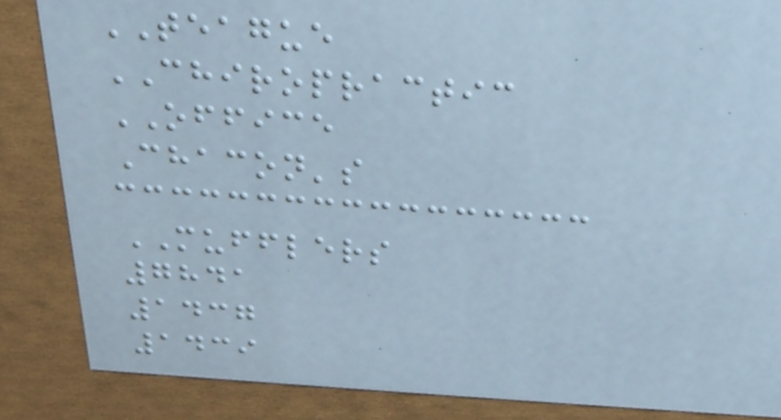TEAGUE
CHIROPRACTIC
OFFICE
Chacon's
MUFFLERS
7841
1437
1439
